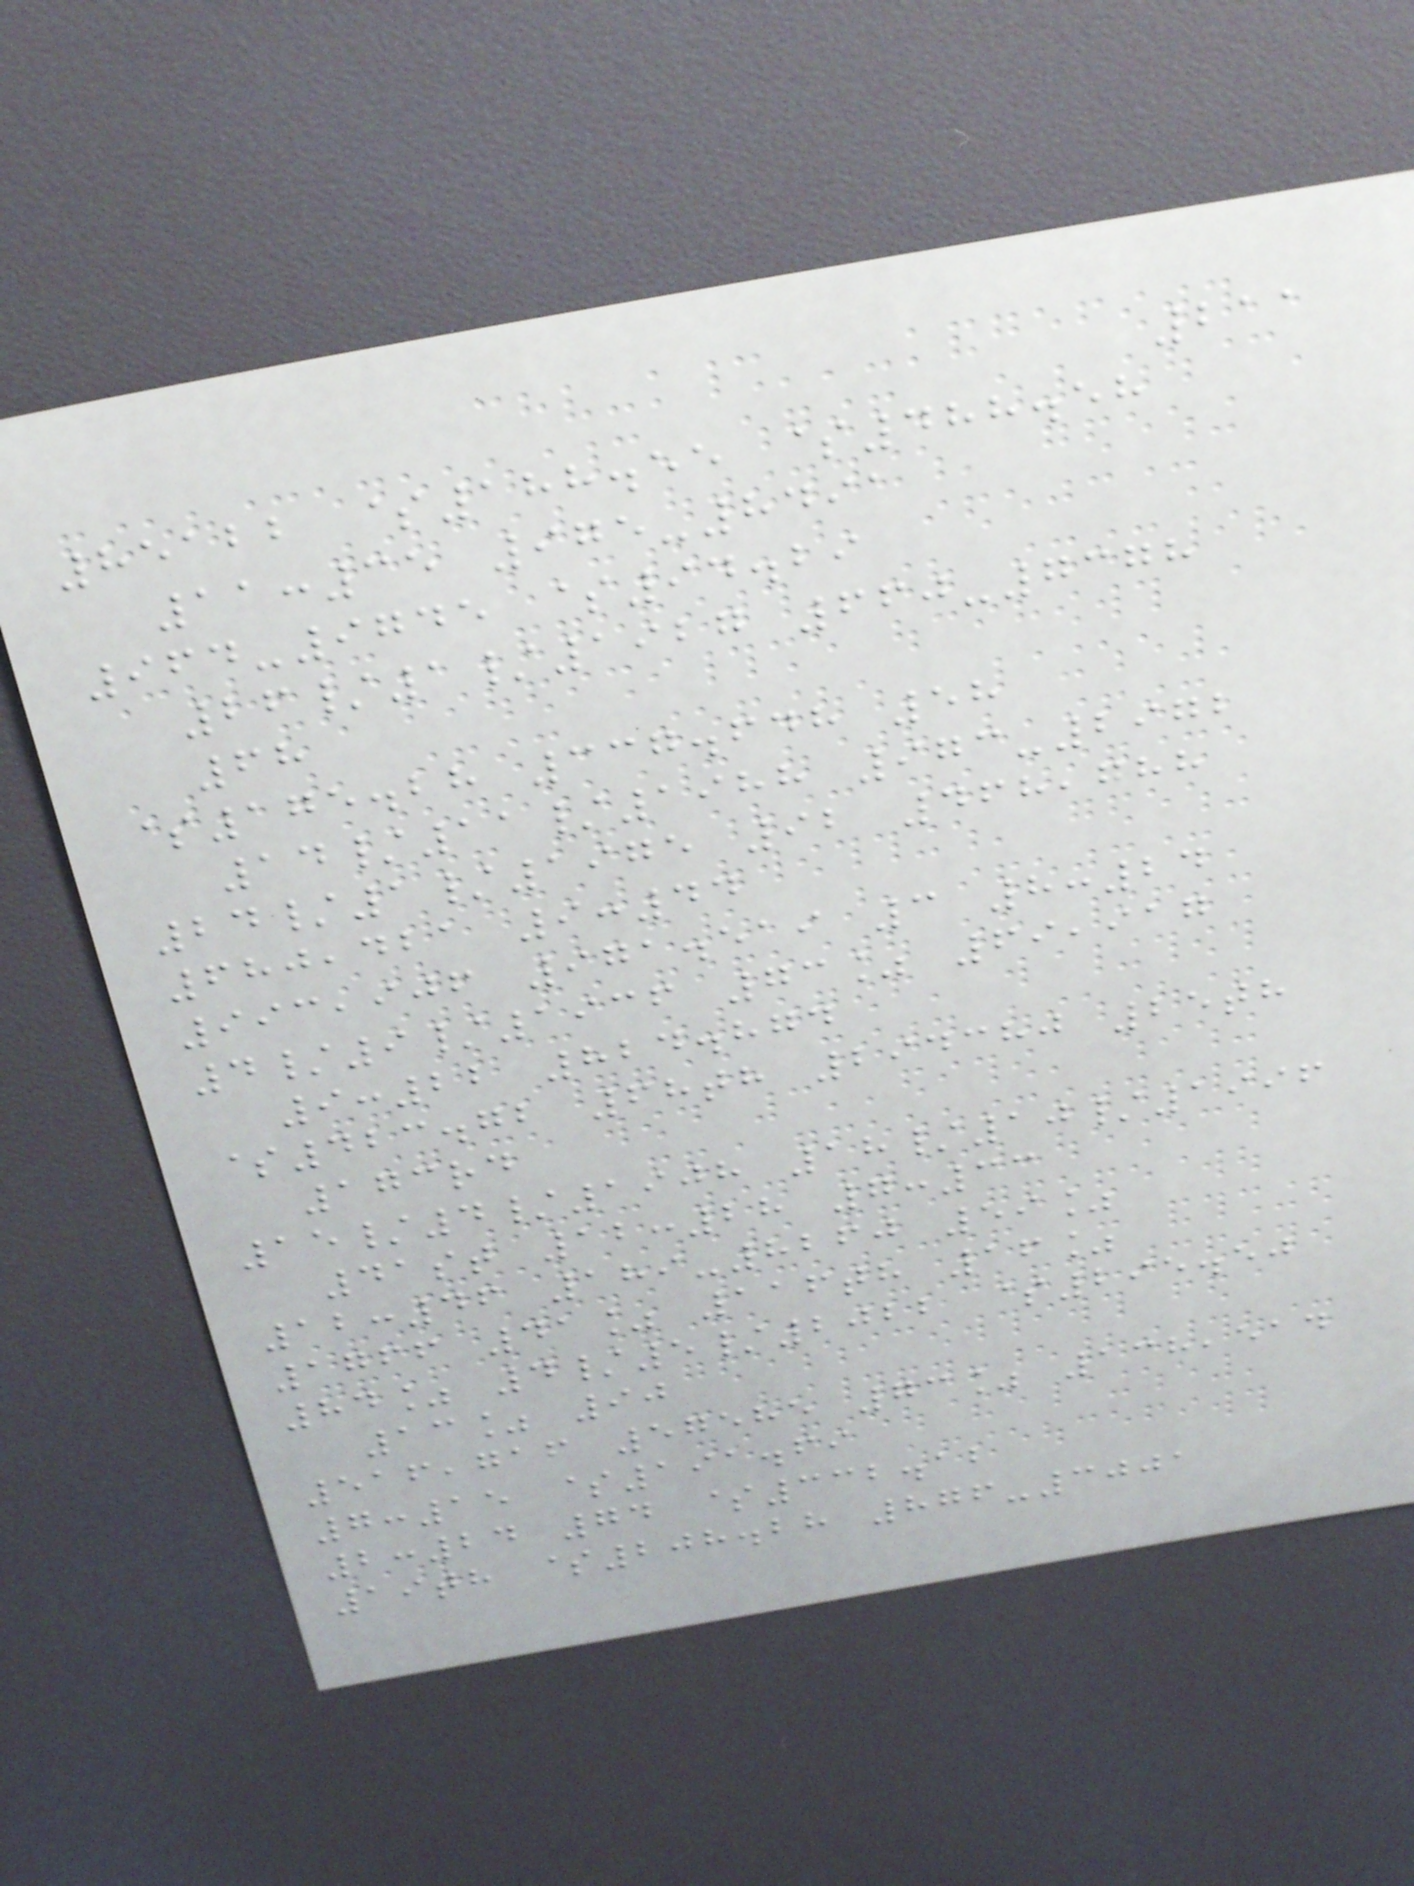211
85122 $188.55 $488.58
11:35 975-8491
964-9745 $94.29
26/1/1927 660-7378
68
$175.28 337.648 58
14/11/1988 973-2972
24/1/1975 92 468,788
680,421 9:44
993,906 971.519 3 8:24
4/9/1936 73% 69,917
9:22 824.874
$423.72 68th 294380 25th
173rd
15/4/1908 18/10/1996
41st 12:28 7:33
12:46 189-8260 59%
1766 41% 116th 16%
84% 4/5/2022 $295.50
13% 90
516,716 57585 73% 138,514
7:15 $191.69
2:24 74 $332.12
19th $208.28 876-3001
